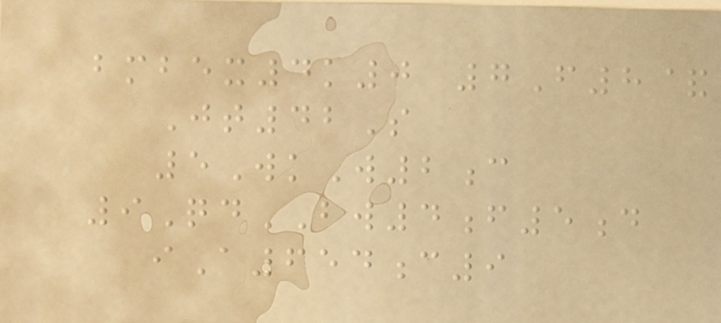bmbex4k0 7F8&
Jt42S
5WkW2c
9QdBW4f5d
iA654c9
